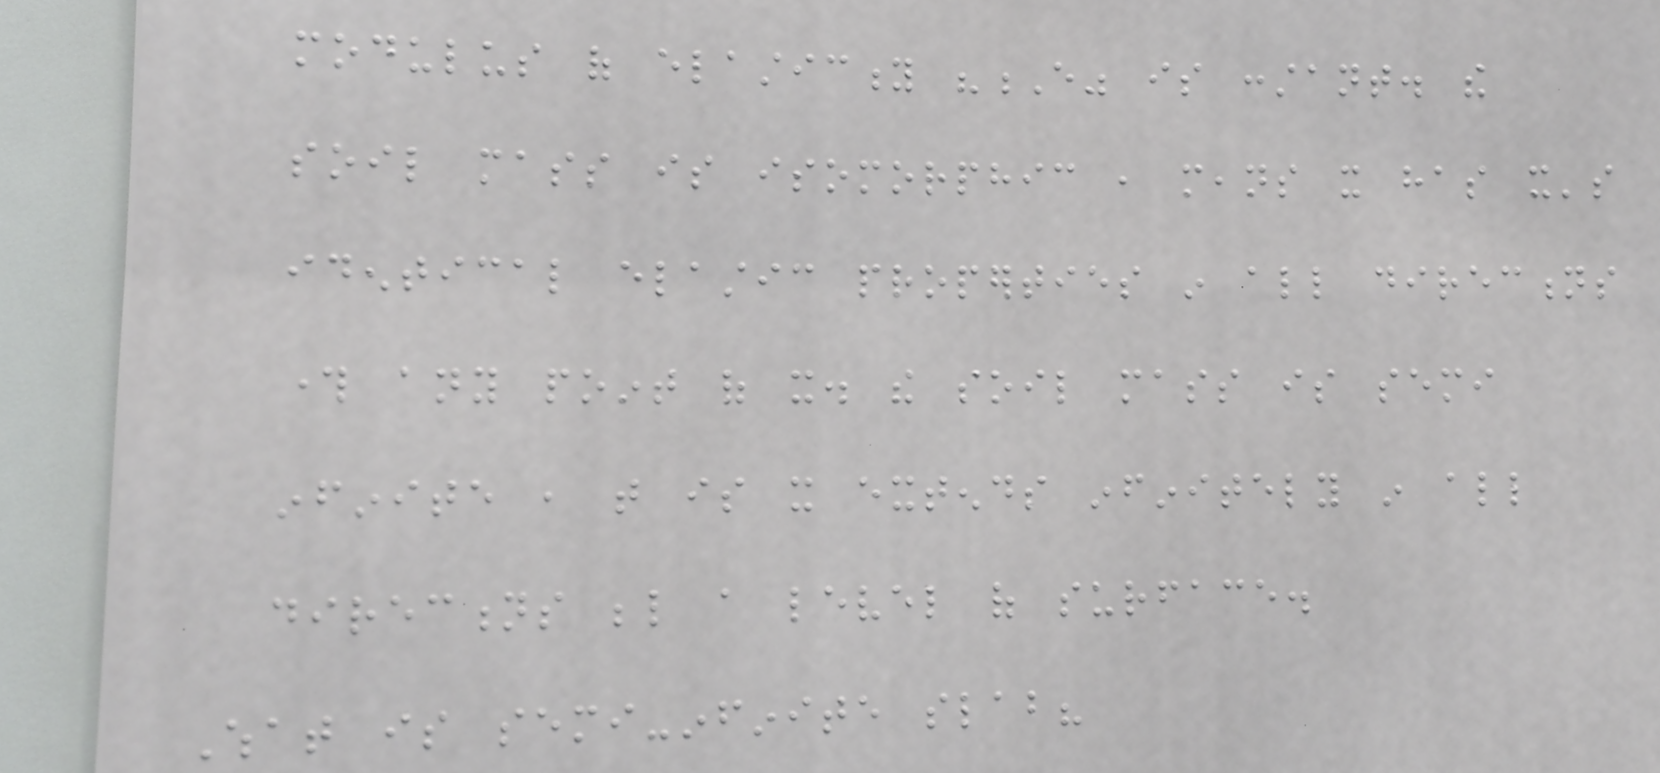modulus of elasticity "E" is constant. the
soil mass is isomorphic , means it has it's
identical elastic properties in all directions
through any point of it. the soil mass is semi
infinite , that is it extends infinitely in all
directions below a level of surface.
What is semi-infinite slab?
